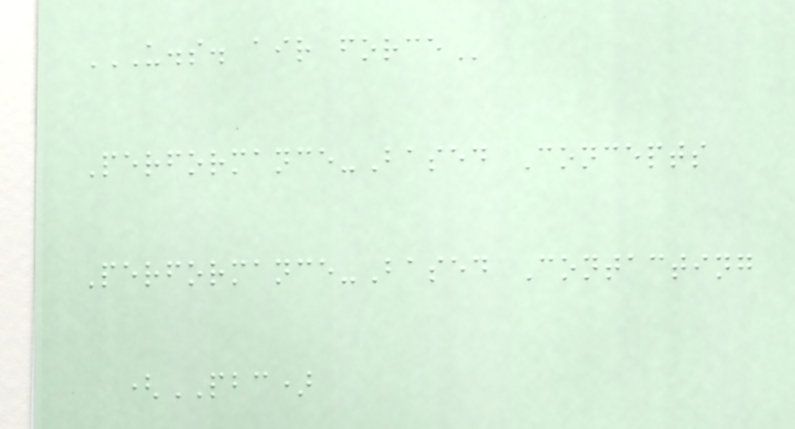U.S. AIR FORCE
Performance-Based Concepts
Performance-Based Contacting
(PBC)
